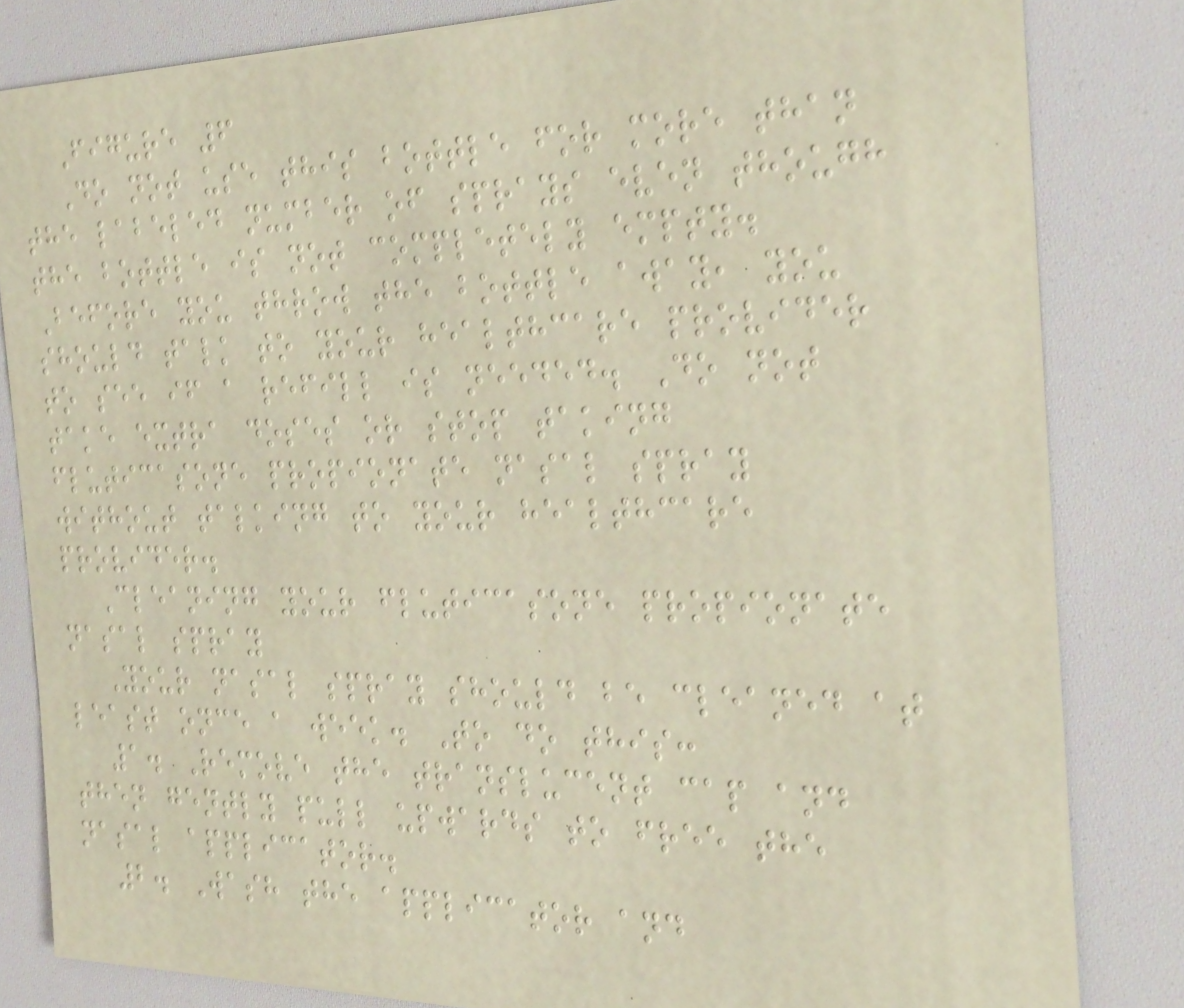Figure 6
Do not use this bottle for more than
the labeled number of sprays even though
the bottle is not completely empty.
Before you throw the bottle away, you
should talk to your healthcare provider
to see if a refill is needed. Do not
take extra doses or stop taking
fluticasone propionate nasal spray
without talking to your healthcare
provider.
Cleaning your fluticasone propionate
nasal spray
Your nasal spray should be cleaned at
least once a week. To do this:
1. Remove the translucent cap and
then gently pull upwards to free the
nasal applicator.
2. Wash the applicator and
